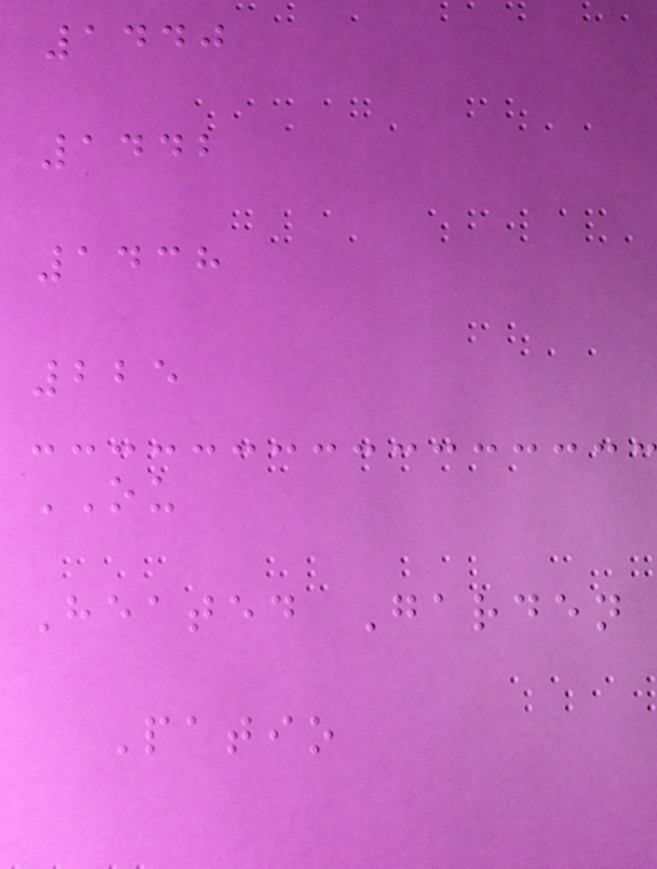1440
1442
1438
225
OU
Heated Garden
Patio
